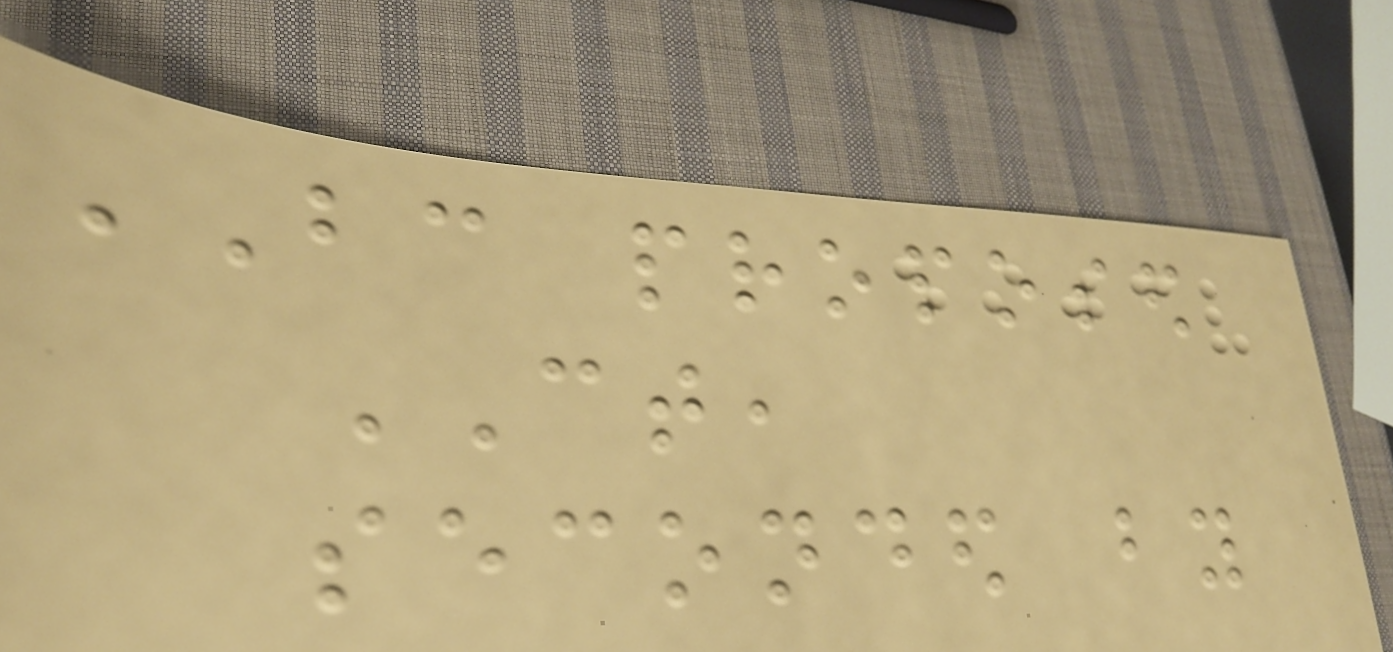BC proposed
CT,
seconded by
